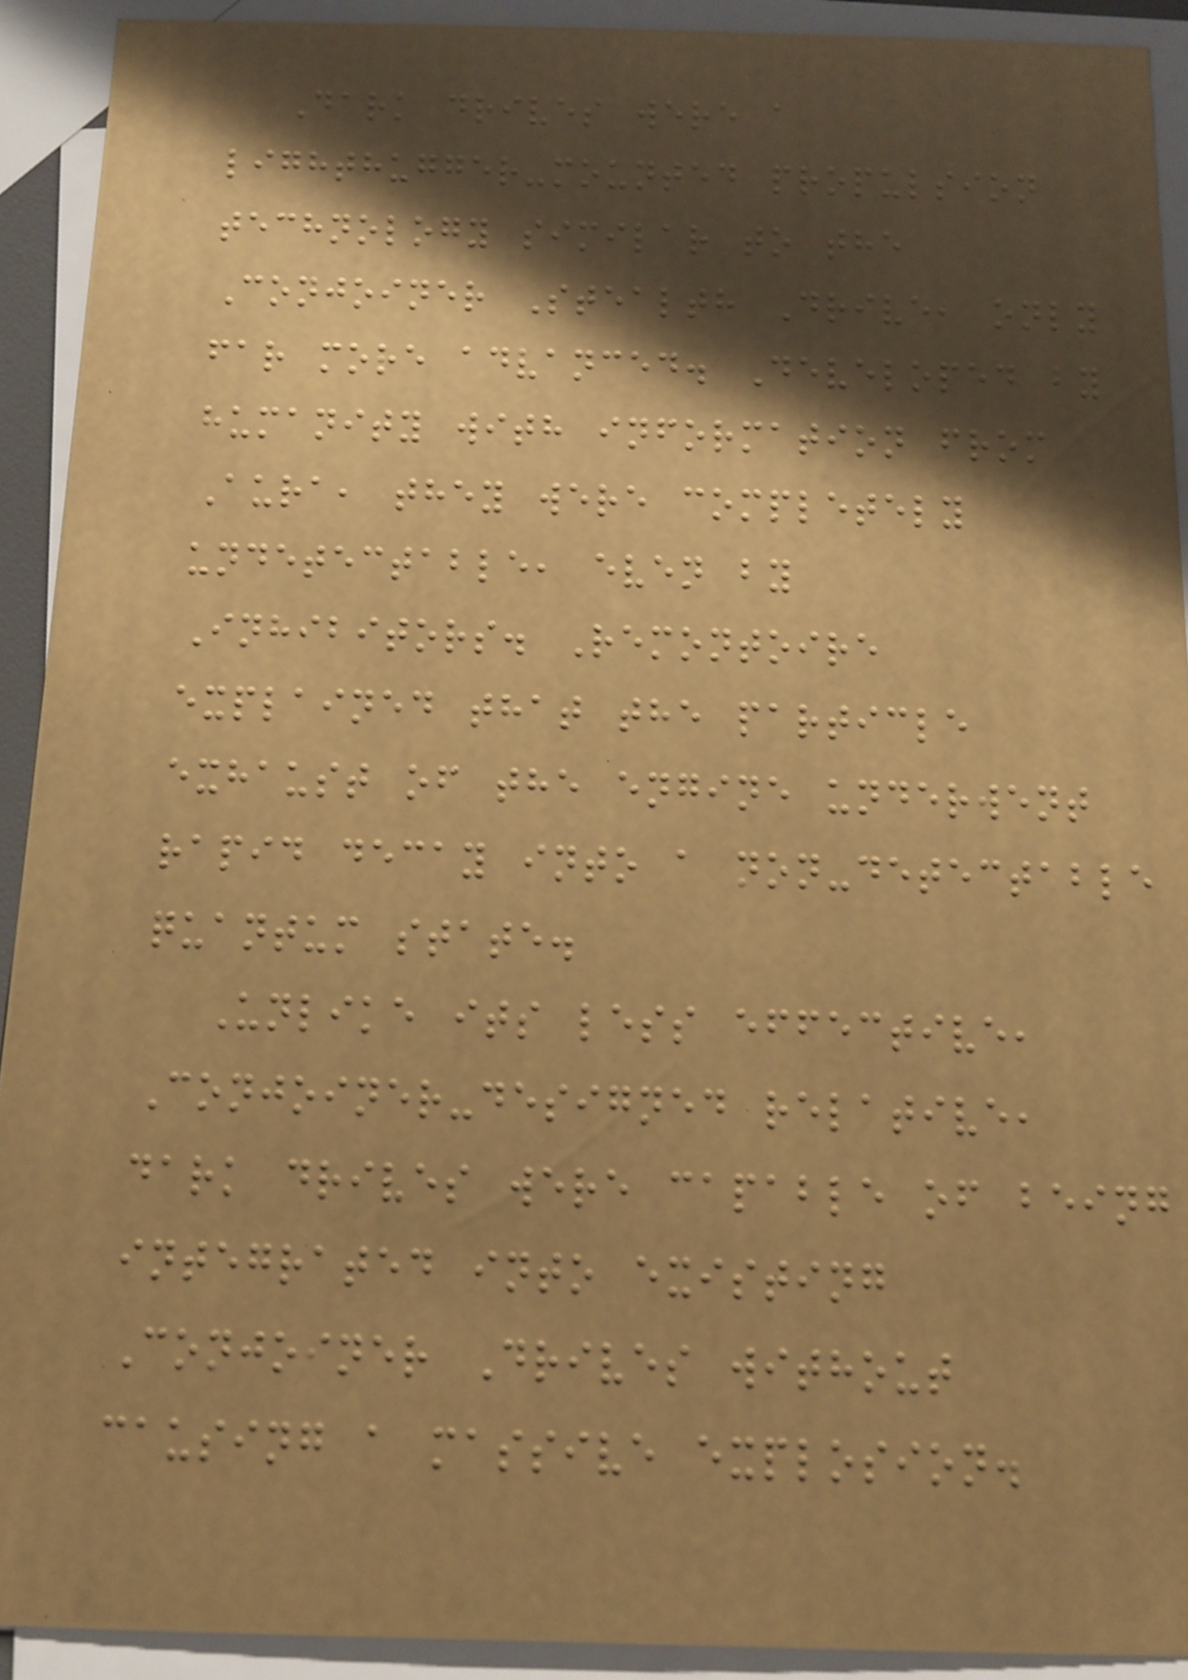Dark drives were a
lighthugger-mounted propulsion
technology similar to the
Conjoiner Stealth Drive, only
far more advanced. Developed by
humanity with information from
Aura, they were completely
undetectable, even by
Inhibitors. Remontoire
explained that the particle
exhaust of the engine underwent
rapid decay into a non-detectable
quantum state.
Unlike its less effective,
Conjoiner-designed relative,
dark drives were capable of being
integrated into existing
Conjoiner Drives without
causing a massive explosion.
